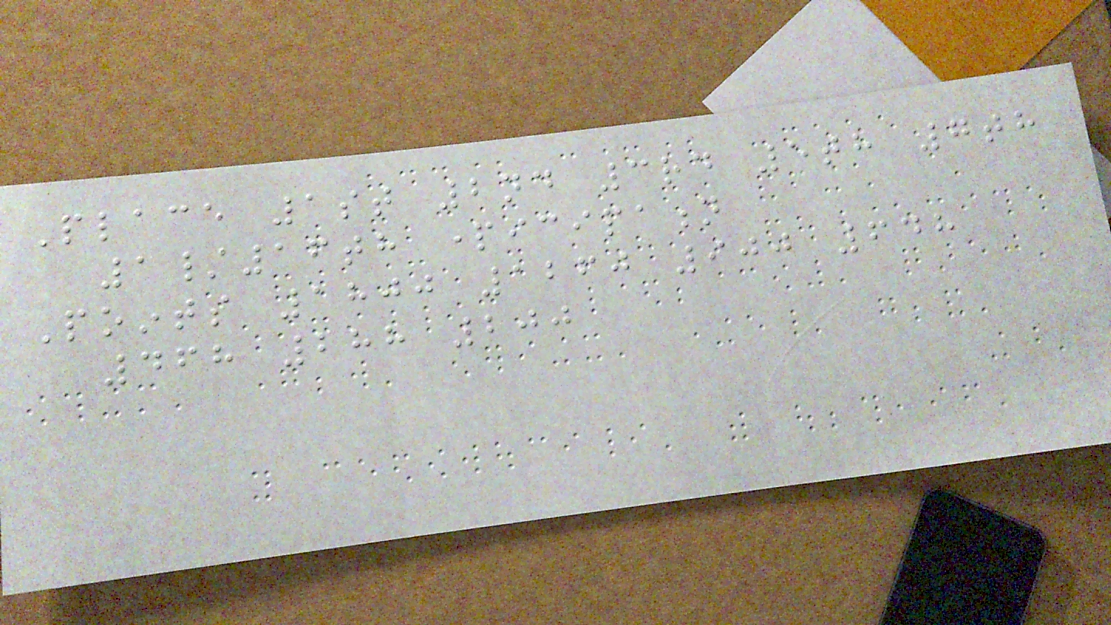Place 1st 2nd 3rd 5th 7th
1/16th participation
Points 1800 1260 900 648
468 288 200
